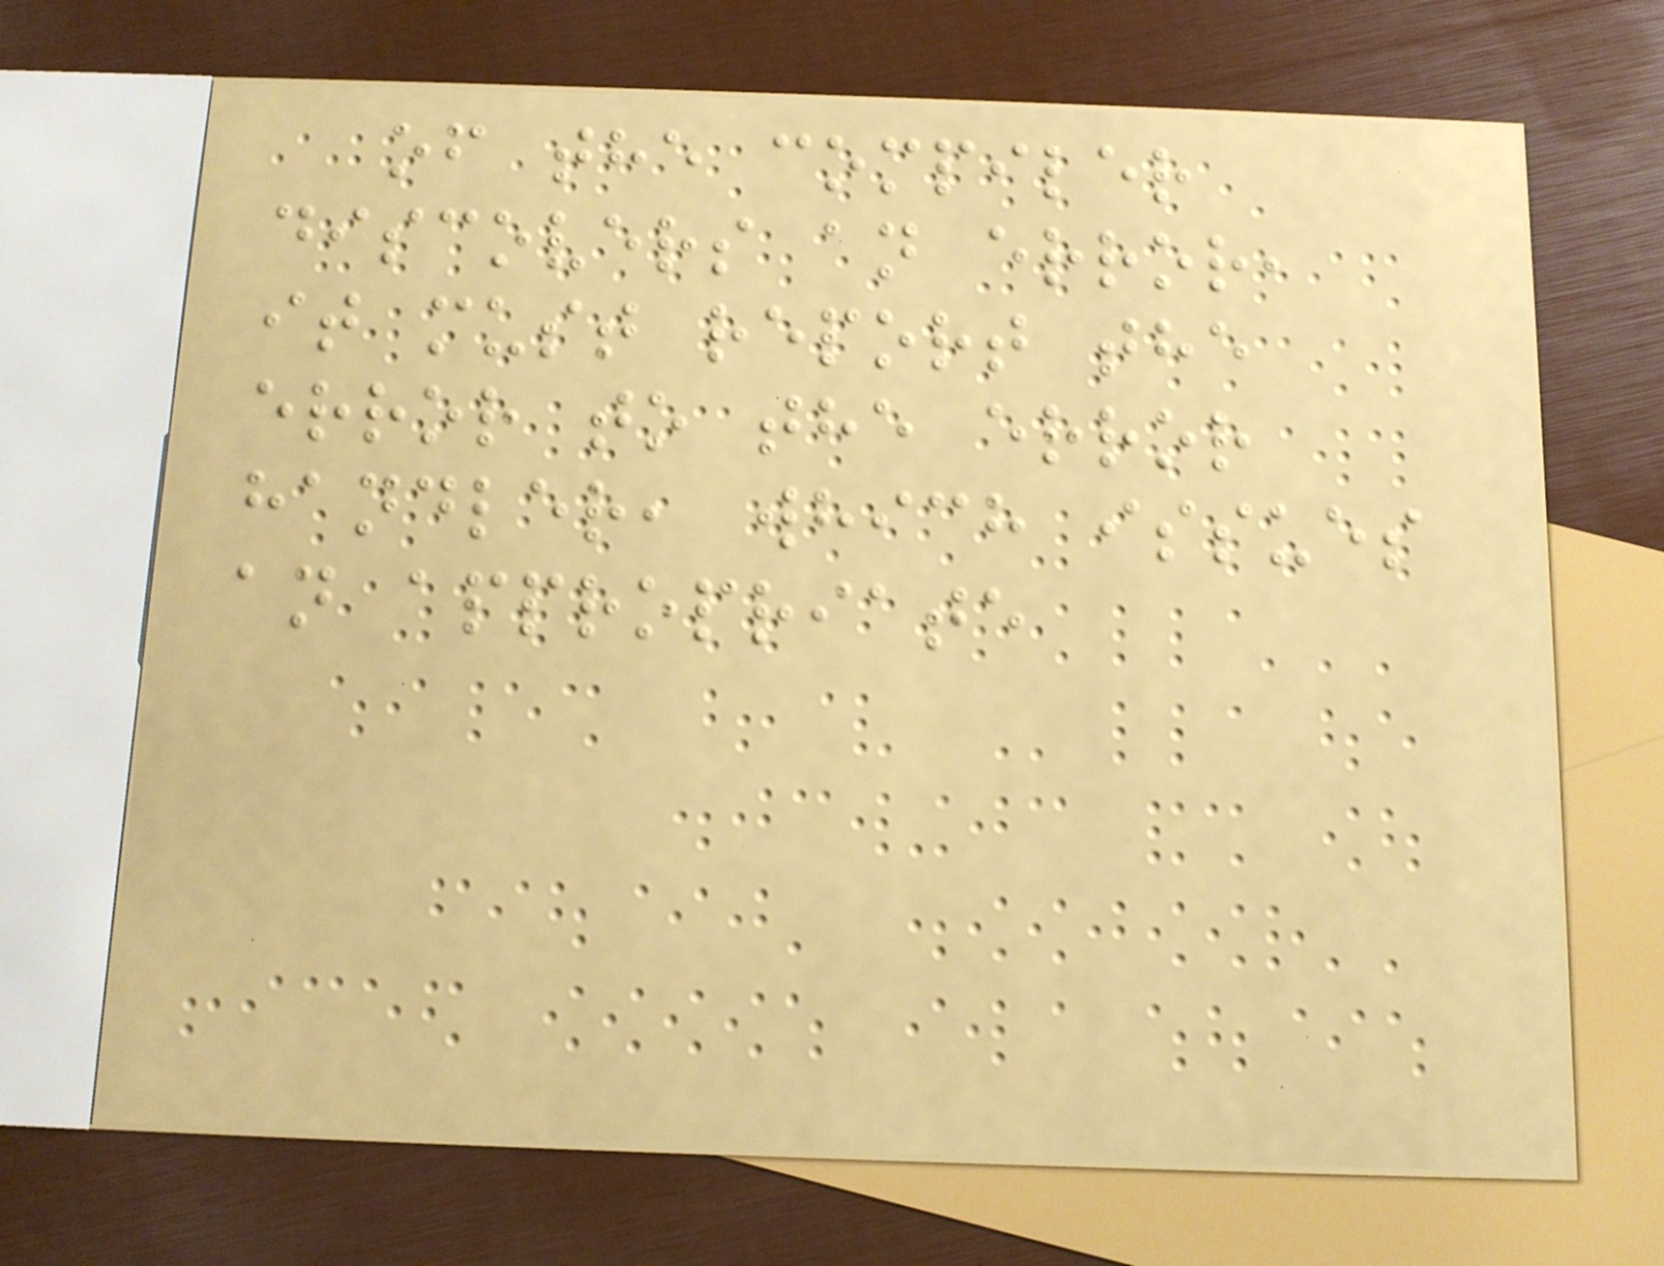of the compiler
discovers an error,
it must report the
error to the error
handler, which issues
an appropriate
